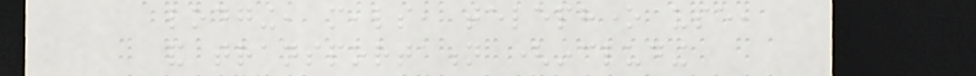lodging, meals, telephone use,
and transportation (including
